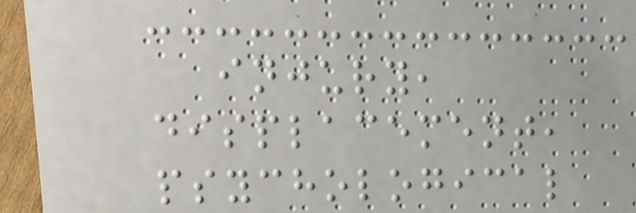injury,
displacement,
psychological
